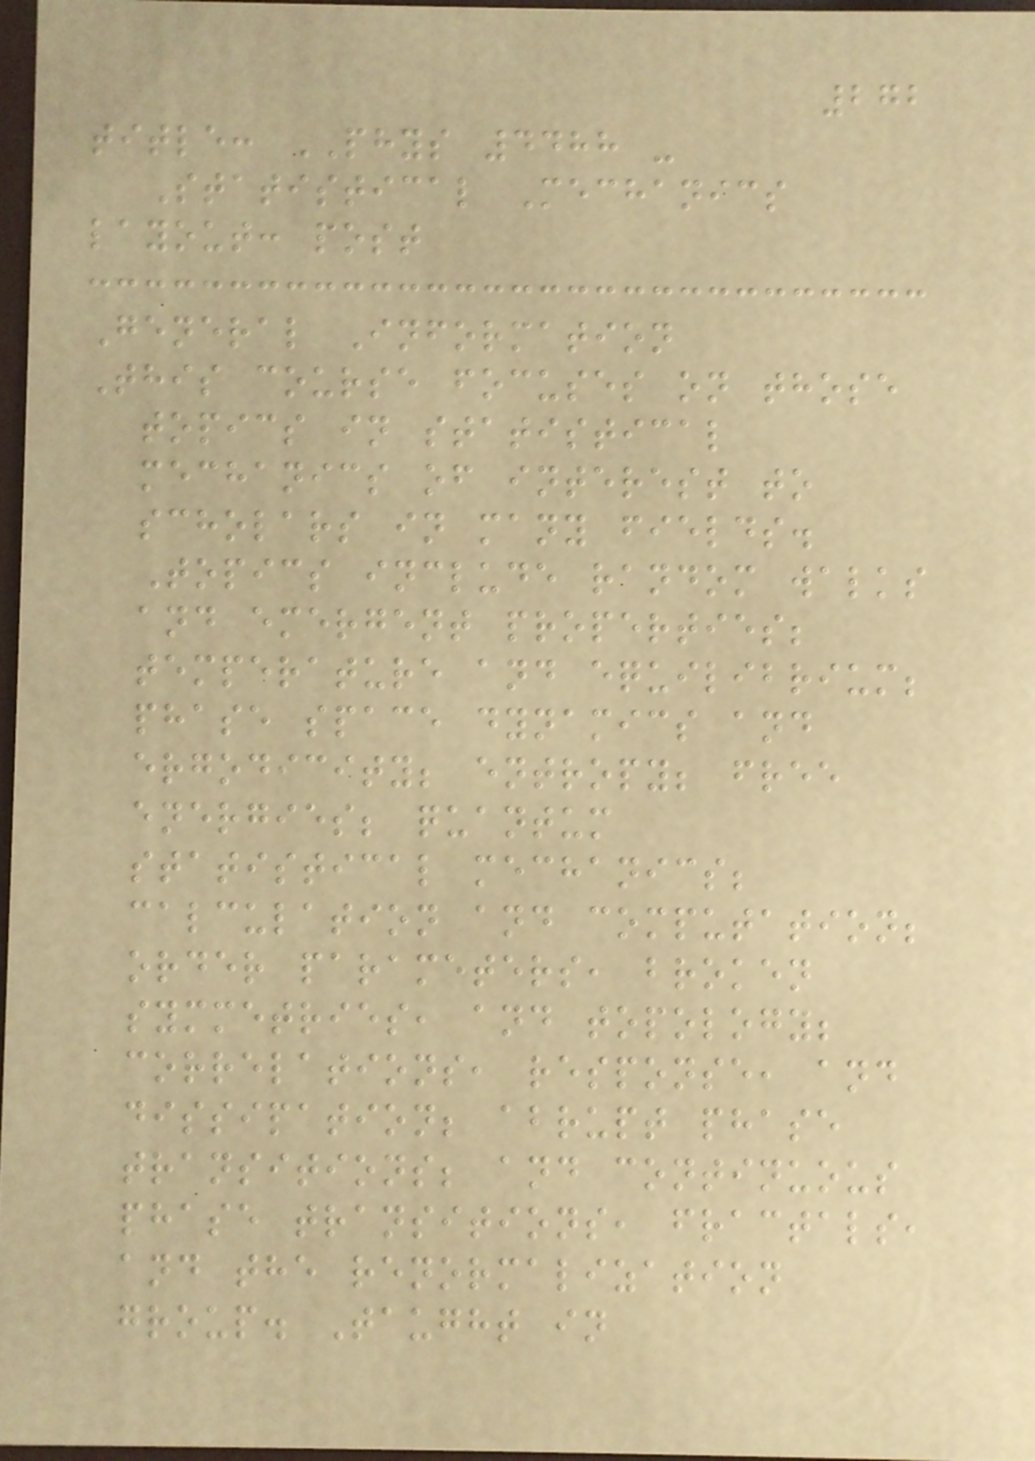272
title: PHYS 4488 -
Statistical Mechanics
layout: post
General Information
This course focuses on those
topics in statistical
mechanics of interest to
scholars in many fields.
Topics include random walks
and emergent properties;
temperature and equilibrium;
phase space dynamics and
ergodicity; entropy; free
energies; quantum
statistical mechanics;
calculation and computation;
order parameters, broken
symmetries, and topology;
correlations, response, and
dissipation; abrupt phase
transitions; and continuous
phase transitions, fractals,
and the renormalization
group. Taught in
